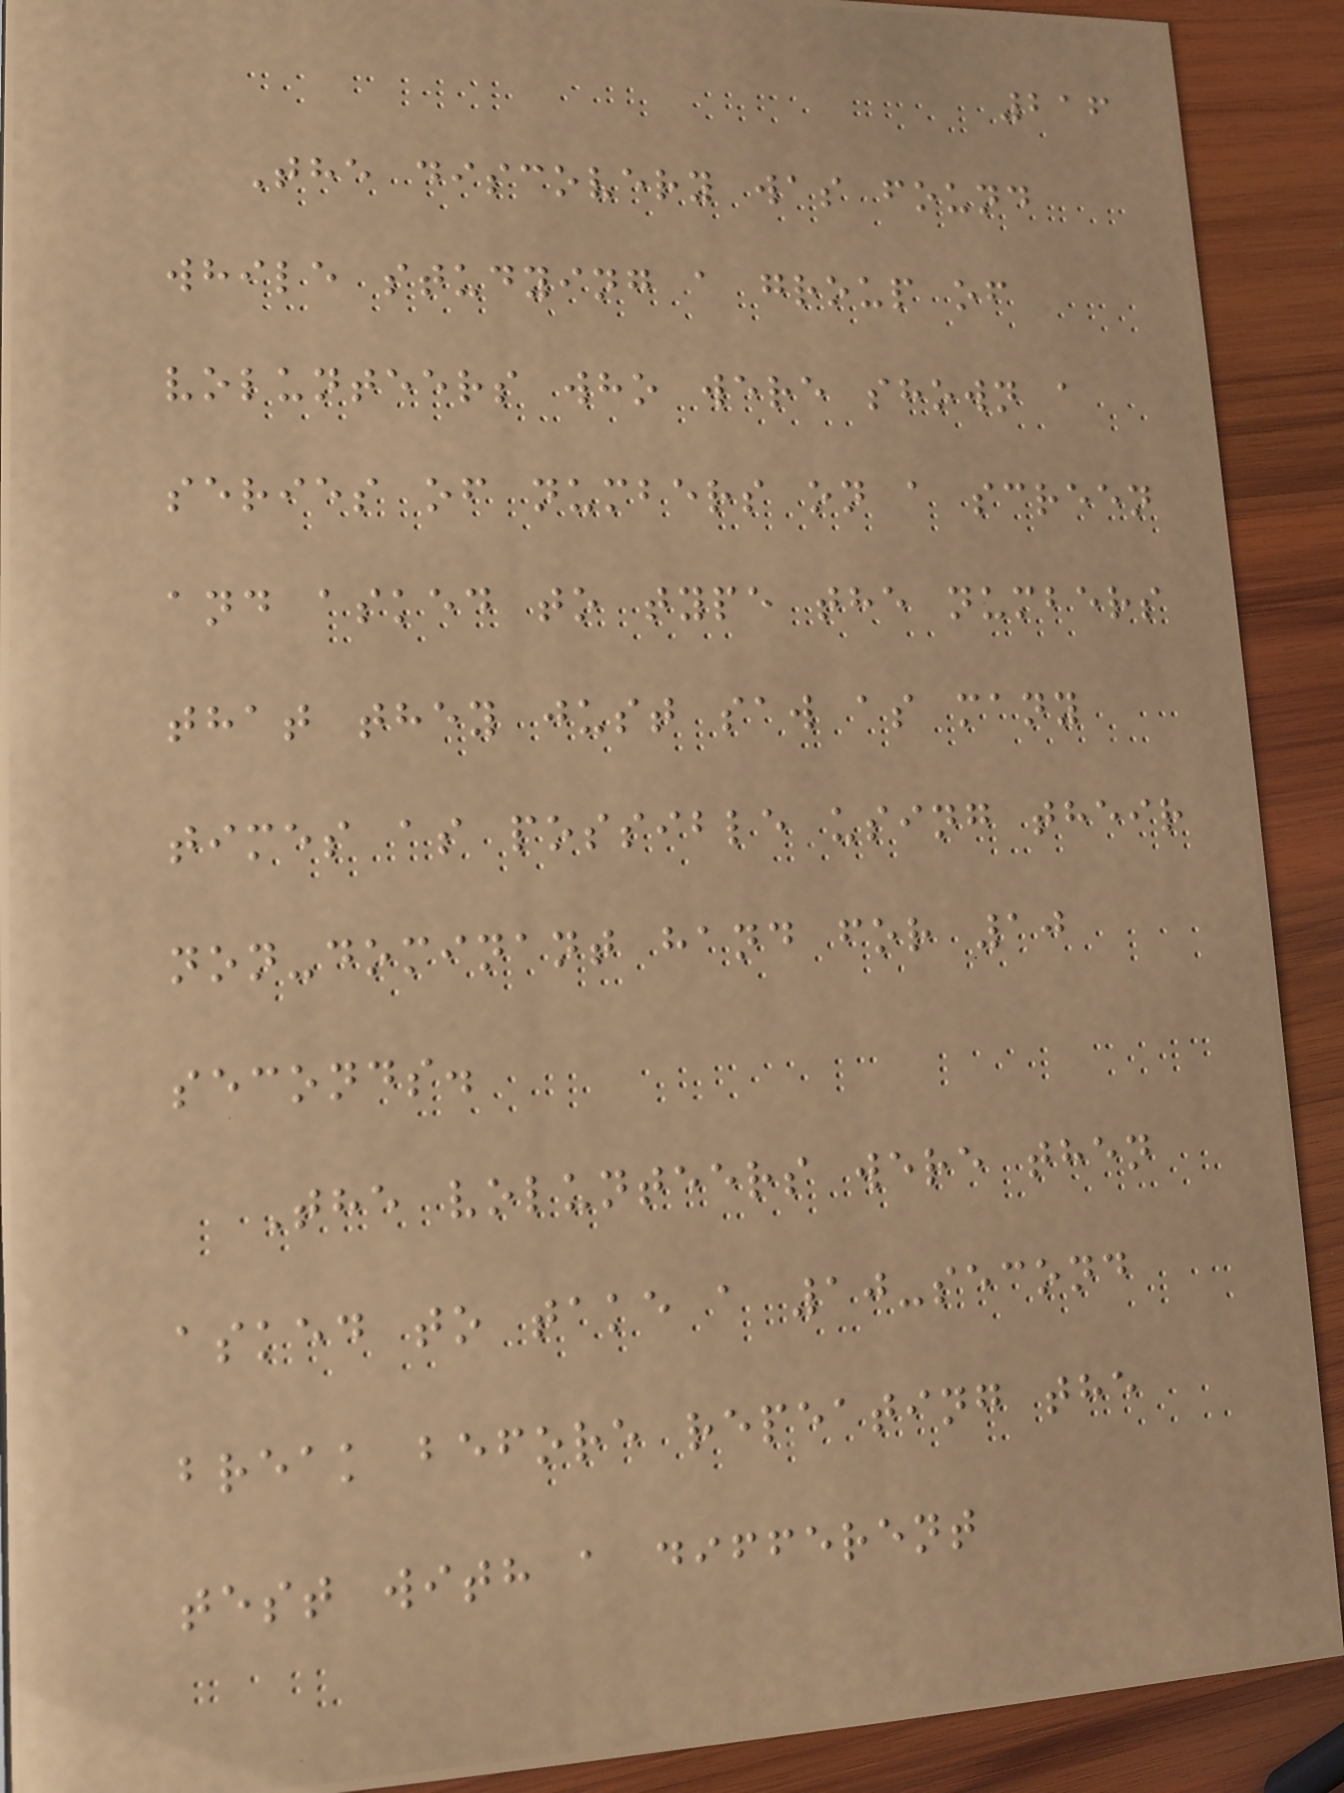216
The discovery was found
while studying a group of
volunteers who were shown a
series of numbers on a screen
and asked to type the numbers
that they just saw as many
times as possible using their
non-dominant hand for 10
seconds.
The volunteers were then
asked to take a 10-second
break before repeating the
test with a different
